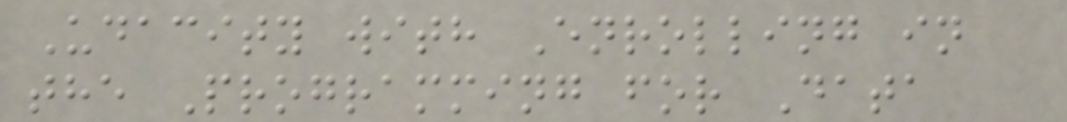Udacity with Enrolling in
the Programming for Data
